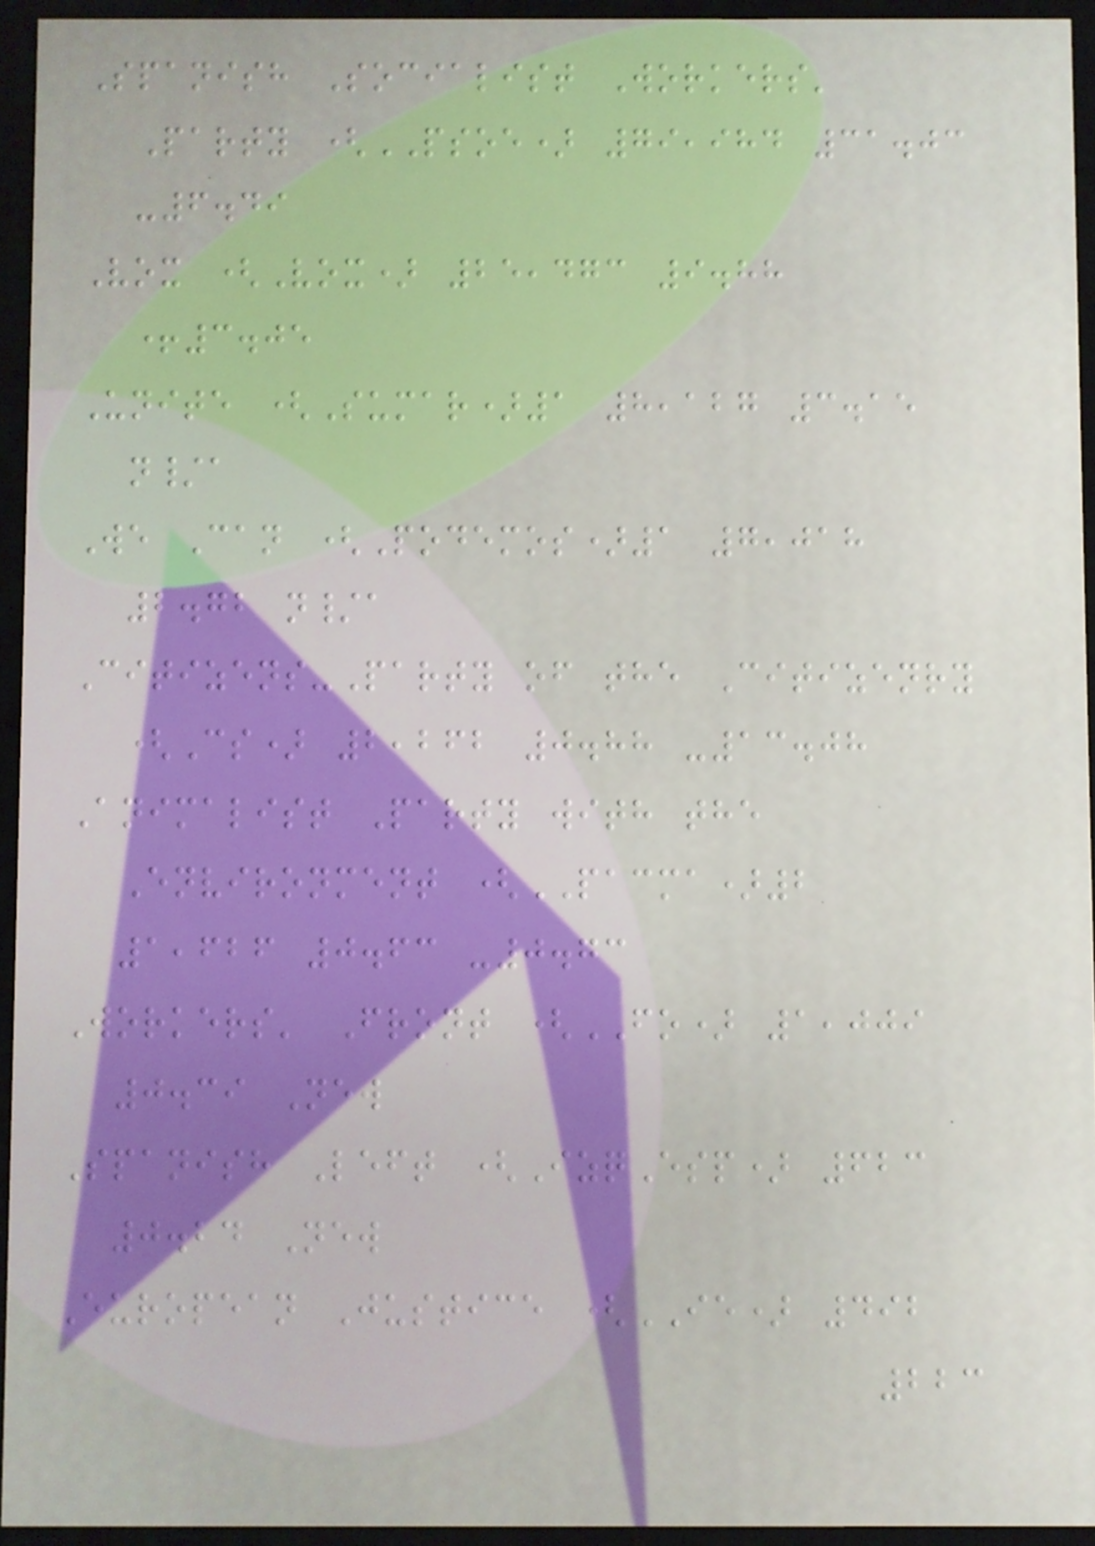Spanish Socialist Workers'
Party (PSOE) 79,984 31.03
-6.49
Vox (Vox) 25,473 9.88
+3.05
Unite (Sumar)1 8,127 3.15
n/a
We Can (Podemos)1 7,018
2.72 n/a
Citizens-Party of the Citizenry
(Cs) 2,262 0.88 -13.08
Animalist Party with the
Environment (PACMA)2
1,626 0.63 -0.73
Workers' Front (FO) 1,009
0.39 New
Spanish Left (IzqEsp) 623
0.24 New
European Justice (IE) 492
223
